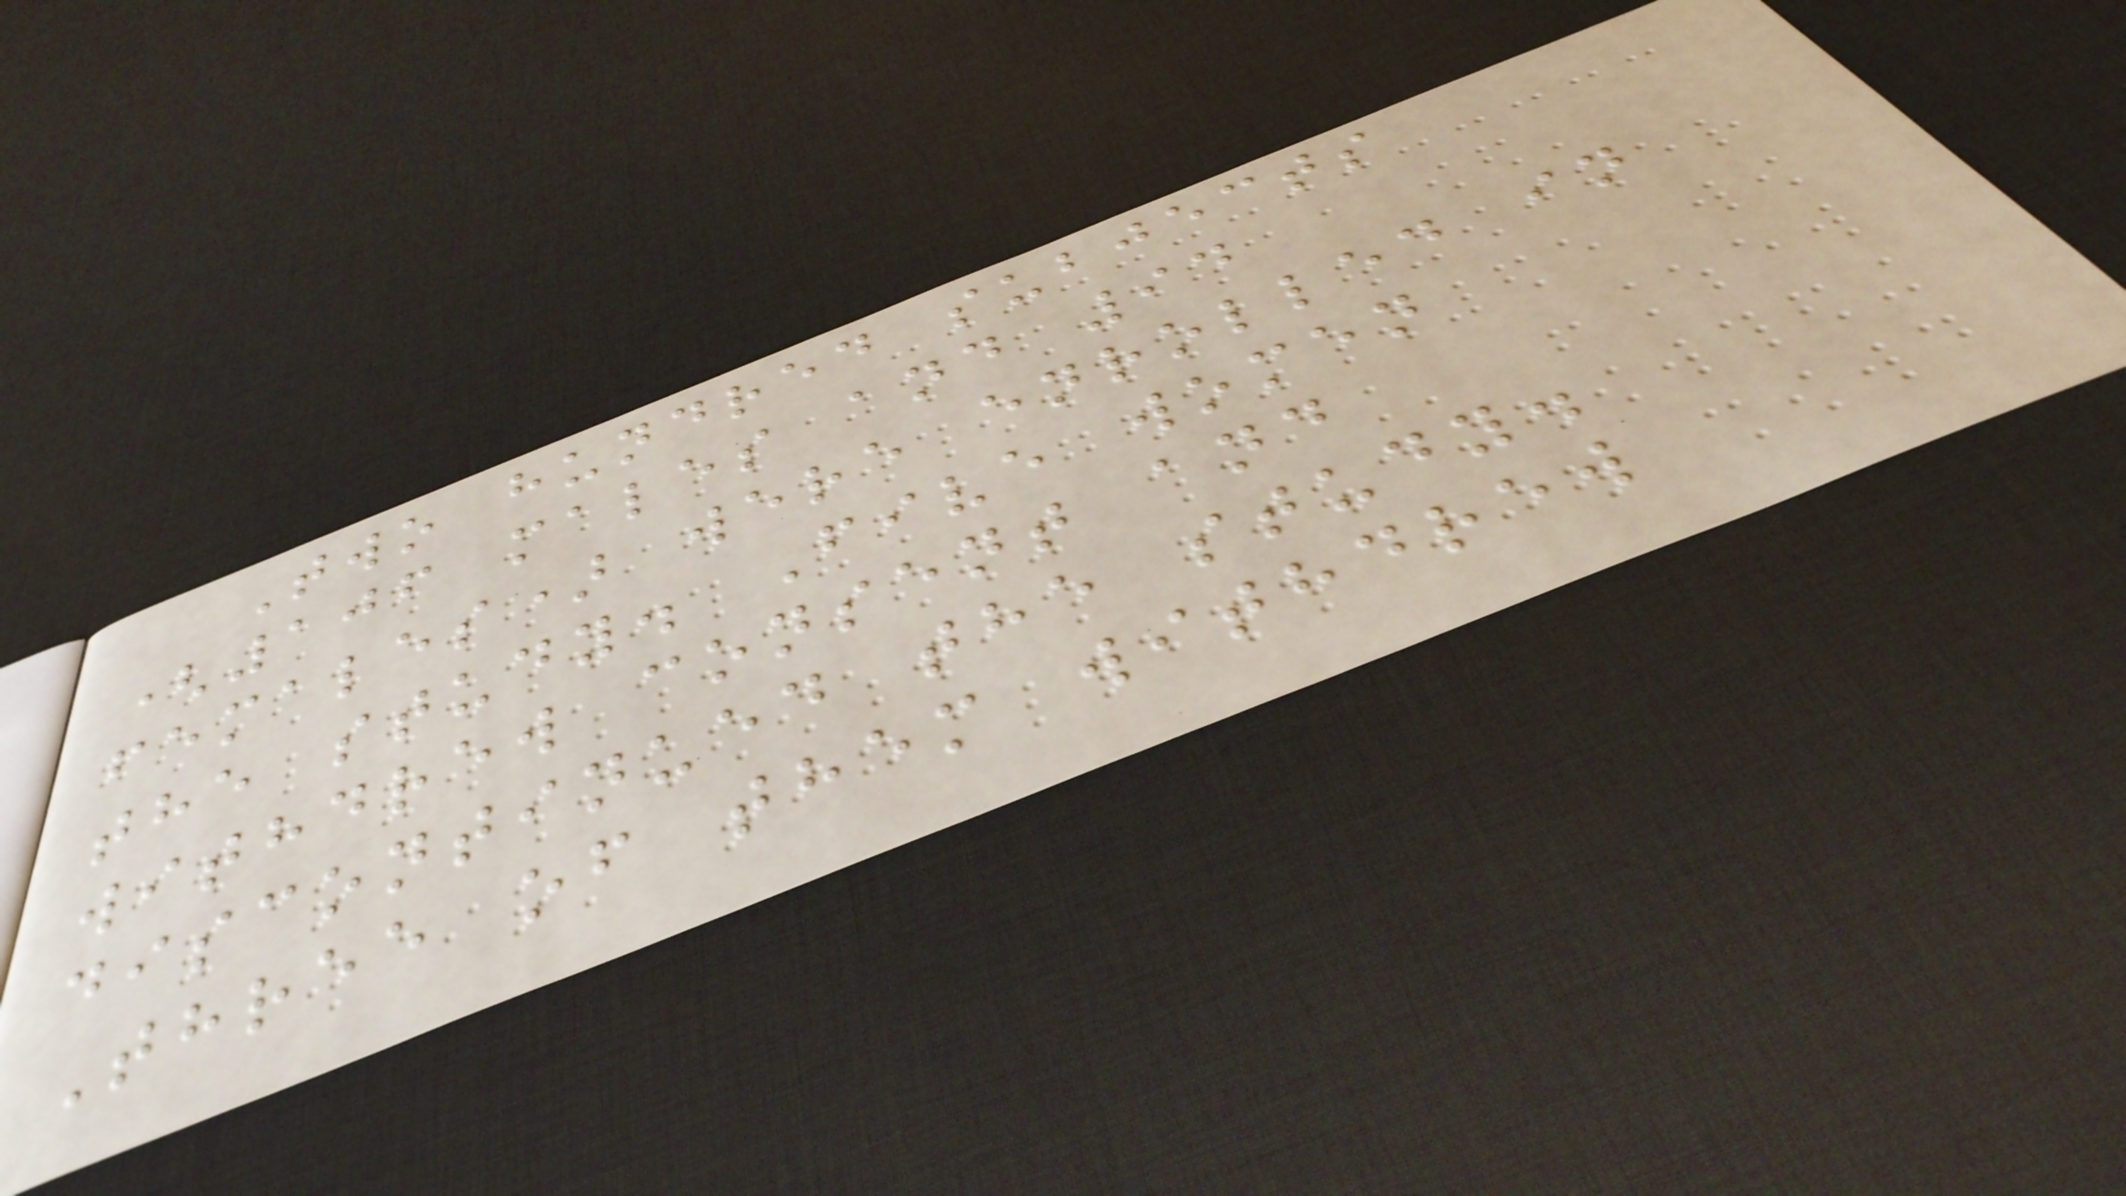Two hundred subjects
(106 males and 94
females) were enrolled in
the study. Five women
withdrew consent and
discontinued the study.
Three of them withdrew
